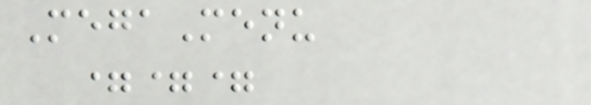MegaMenu
===
